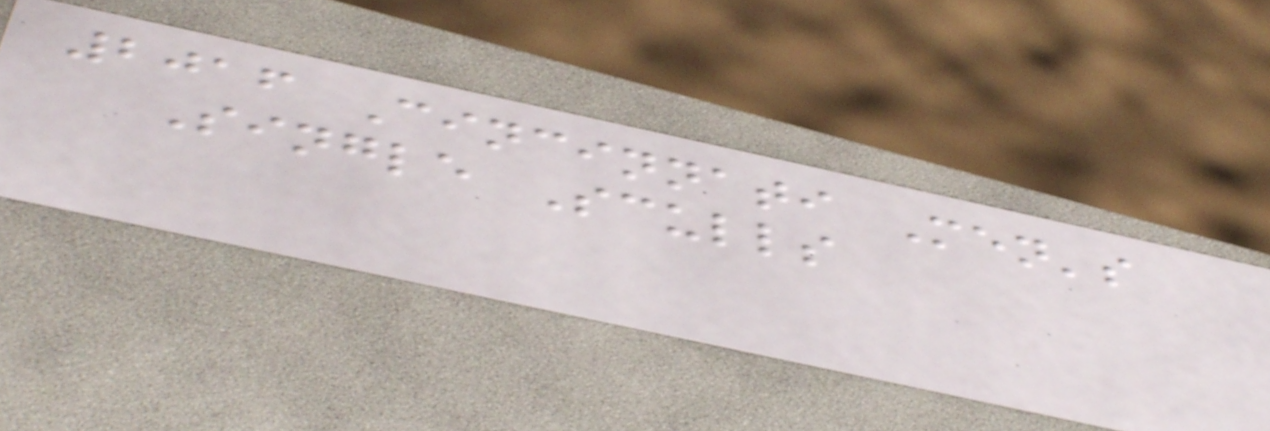2016 Cincinnati Men's
Single Sculls
